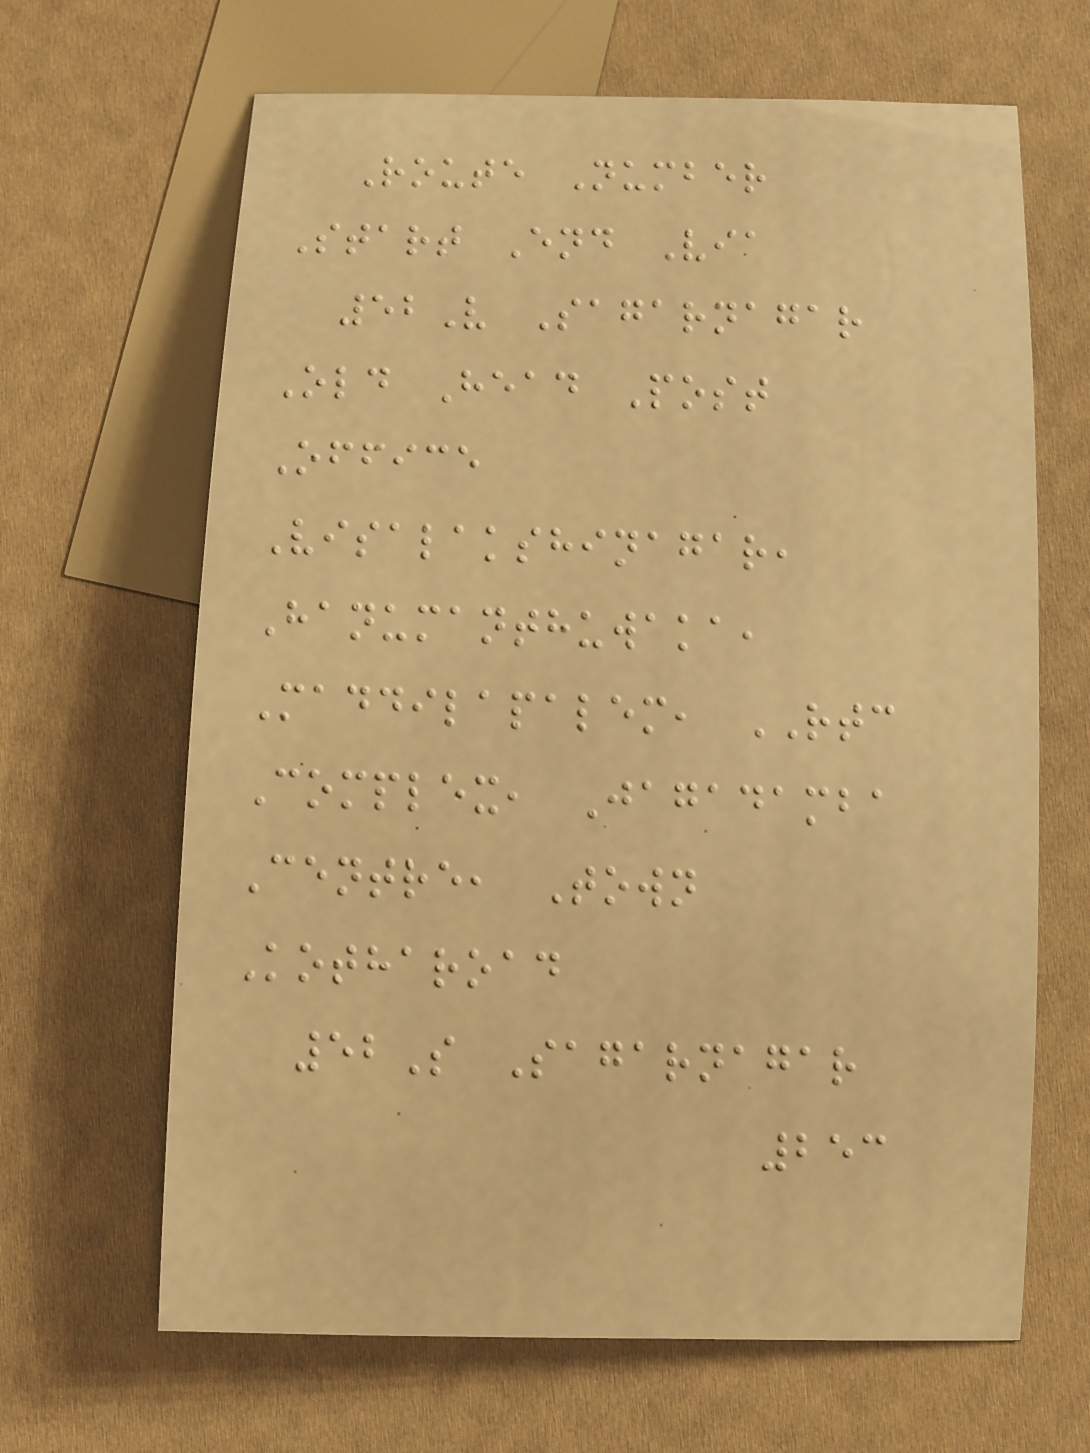Route Number
Start End Via
52V Sagarnagar
Old Head Post
Office
Visalakshinagar,
Hanumanthuwaka,
Maddilapalem, RTC
Complex, Jagadamba
Centre, Town
Kotharoad
52S Sagarnagar
253
